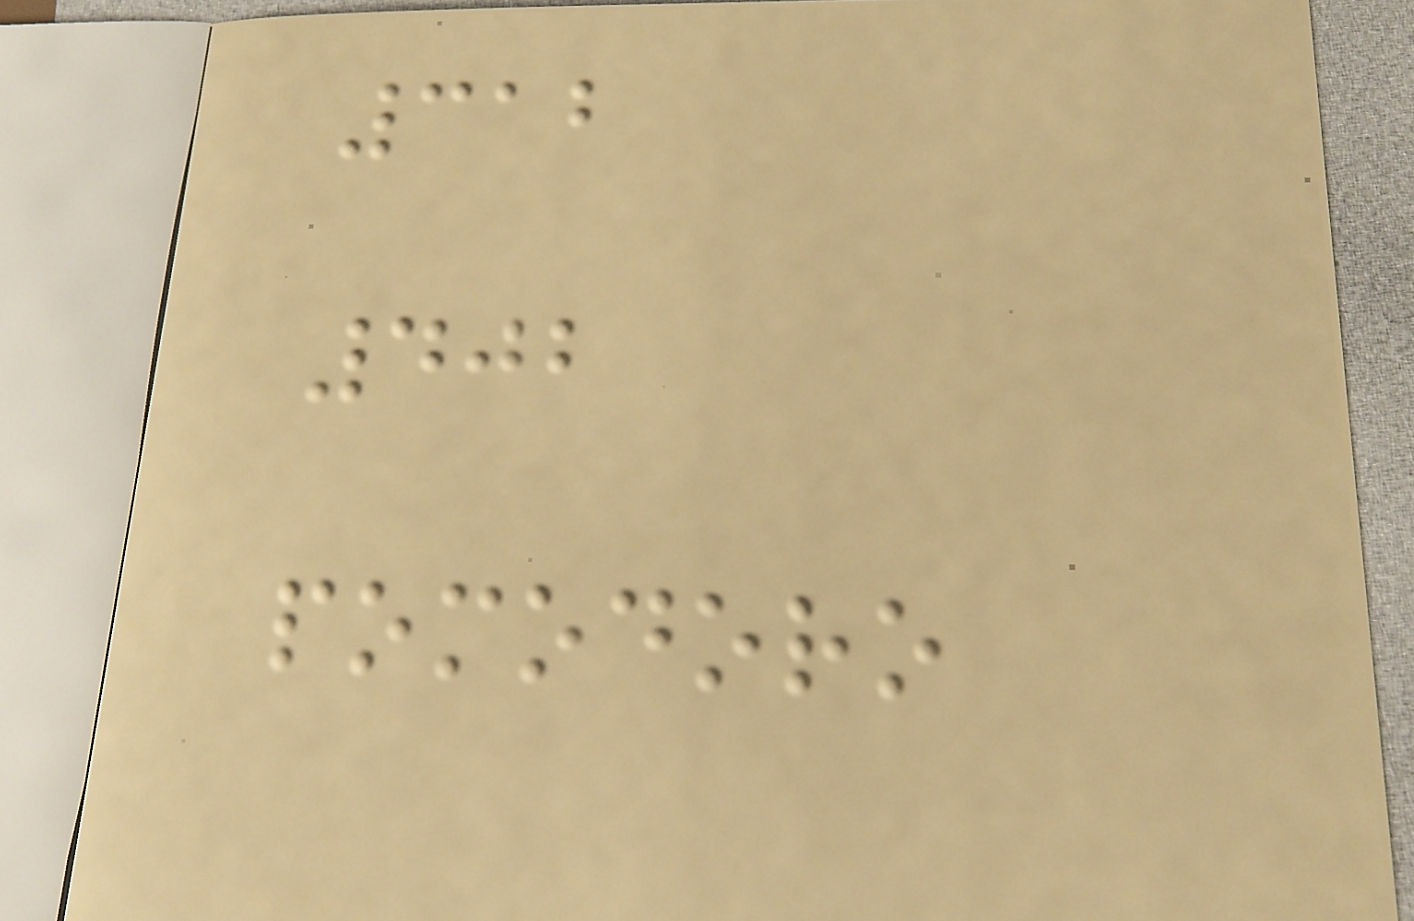312
402
pomodoro
